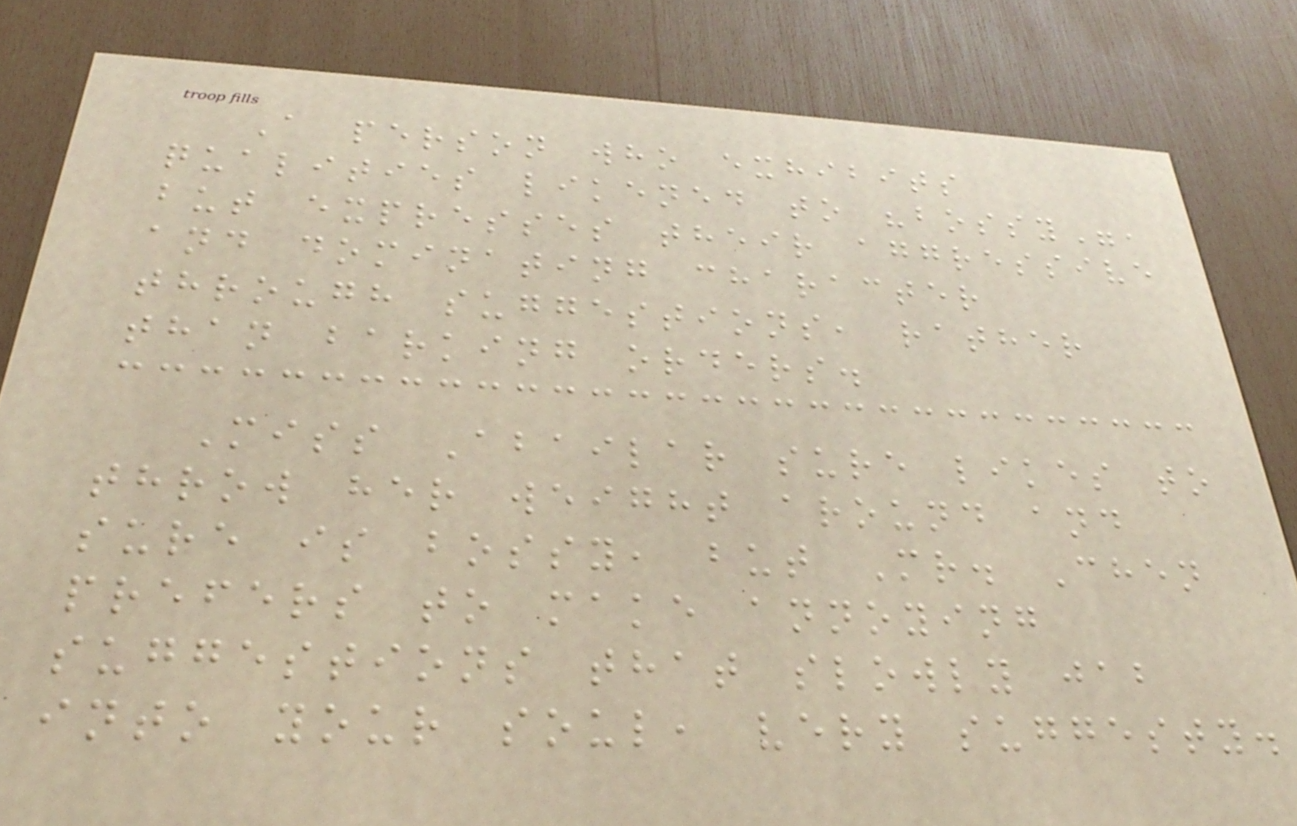A person who exhibits
qualities likened to "bossy",
but expresses their aggressive
and dominating character
through suggestions, rather
than barking orders.
Miss Abailar sure likes to
throw her weight around and
sure is bossy, but Mr. Chen
prefers to make annoying
suggestions that slowly jab
into your soul, very suggesty.
